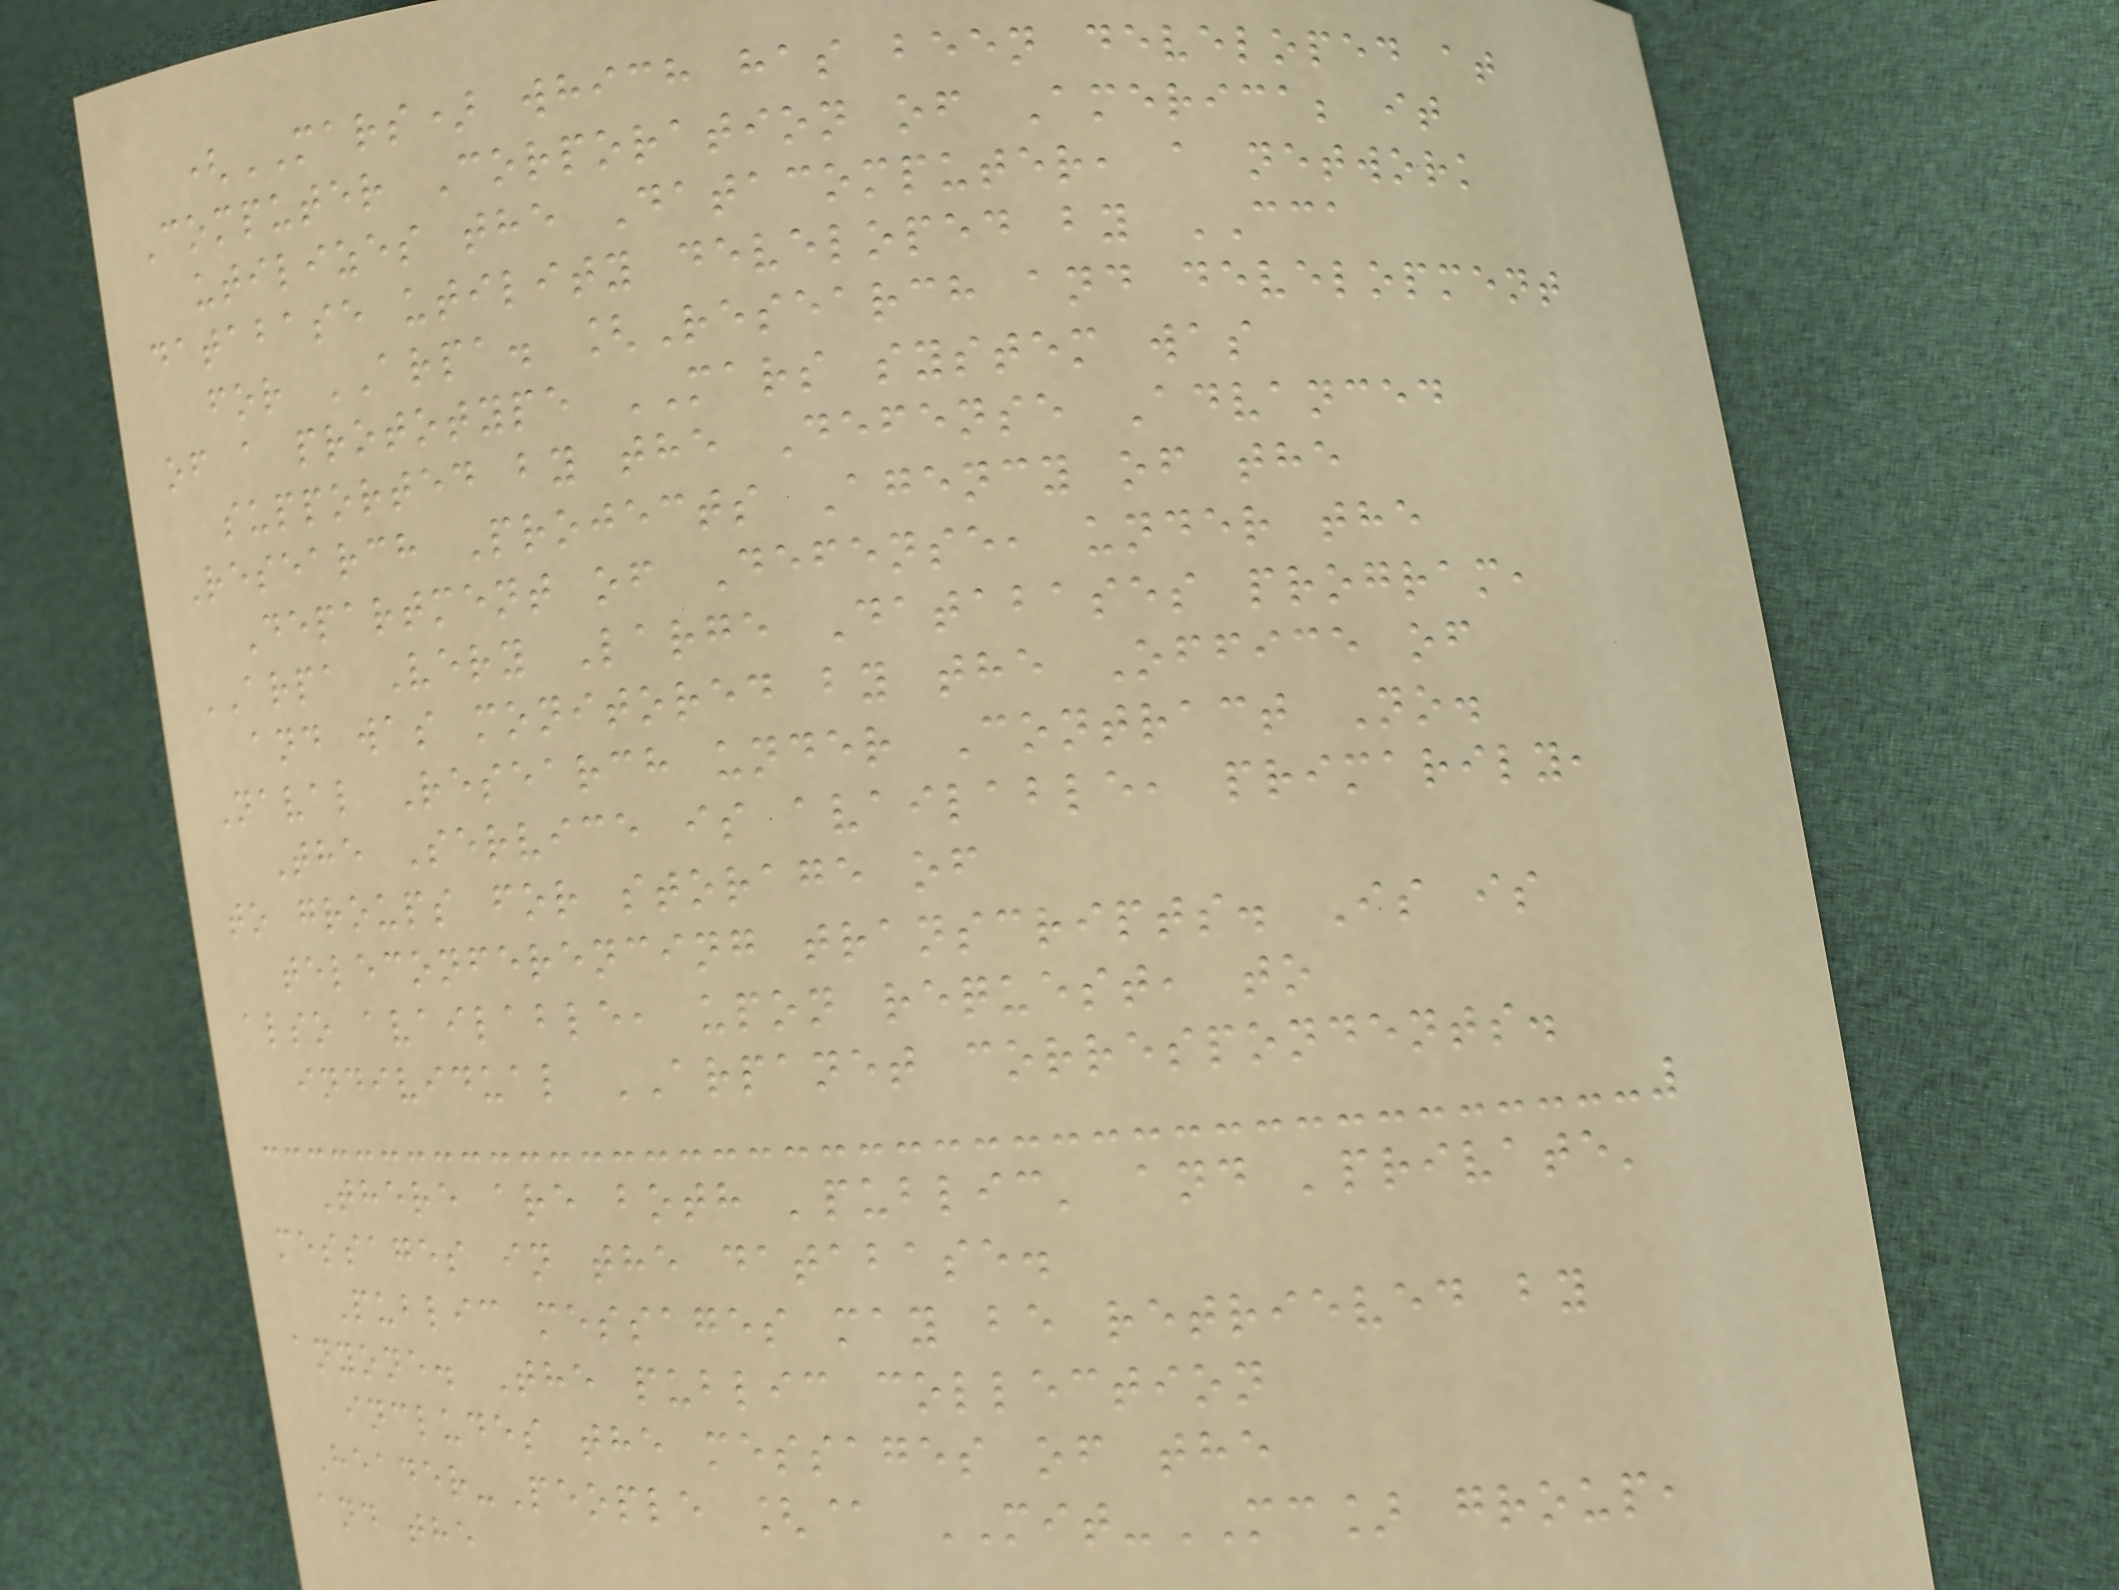(MARS) which has been developed at
Computer Corporation of America; it
utilizes the Datacomputer, a network
database utility developed by CCA
for ARPA. [Research and development
of a prototype MARS system was
supported by the Defense Advanced
Research Projects Agency of the
Department of Defense, under the
ARPA Very Large Databases program,
and was monitored by the Office of
Naval Research under Contract No.
The Service is available, primarily,
to groups for storage of
teleconferencing transcripts. Is is
also available, upon request, to
individual ARPANET correspondents.
There are both 'public' and 'private'
messages in the database.
Public messages may be retrieved by
anyone. The public collection
includes the messages of the
Header-People [@ MIT-MC] group,
and the
